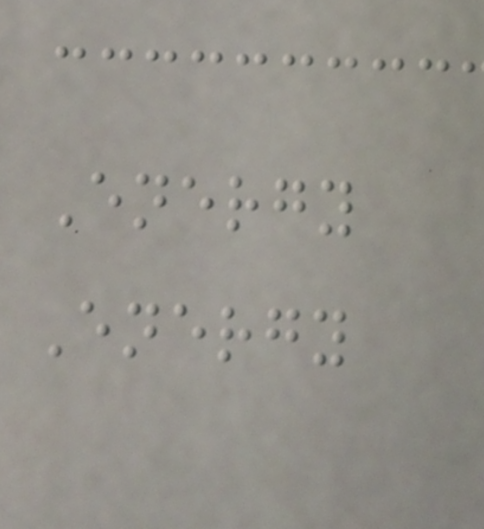Energy
Energy
